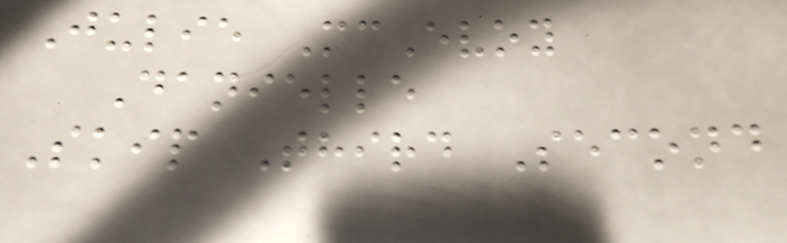Julie McEvoy
Danielle
Skip Third Second
